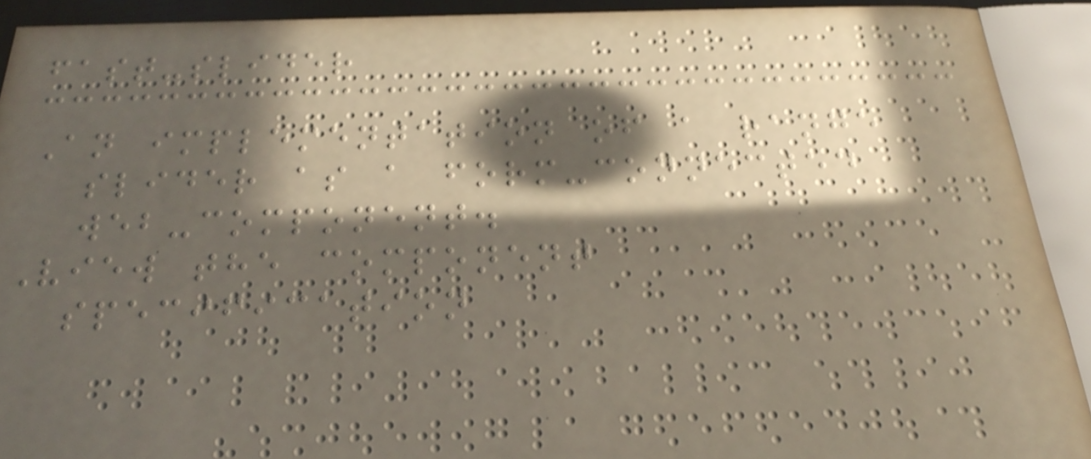fast-slider
An implementation of a range
slider as a form-connected
web-component.
View the component
specification
